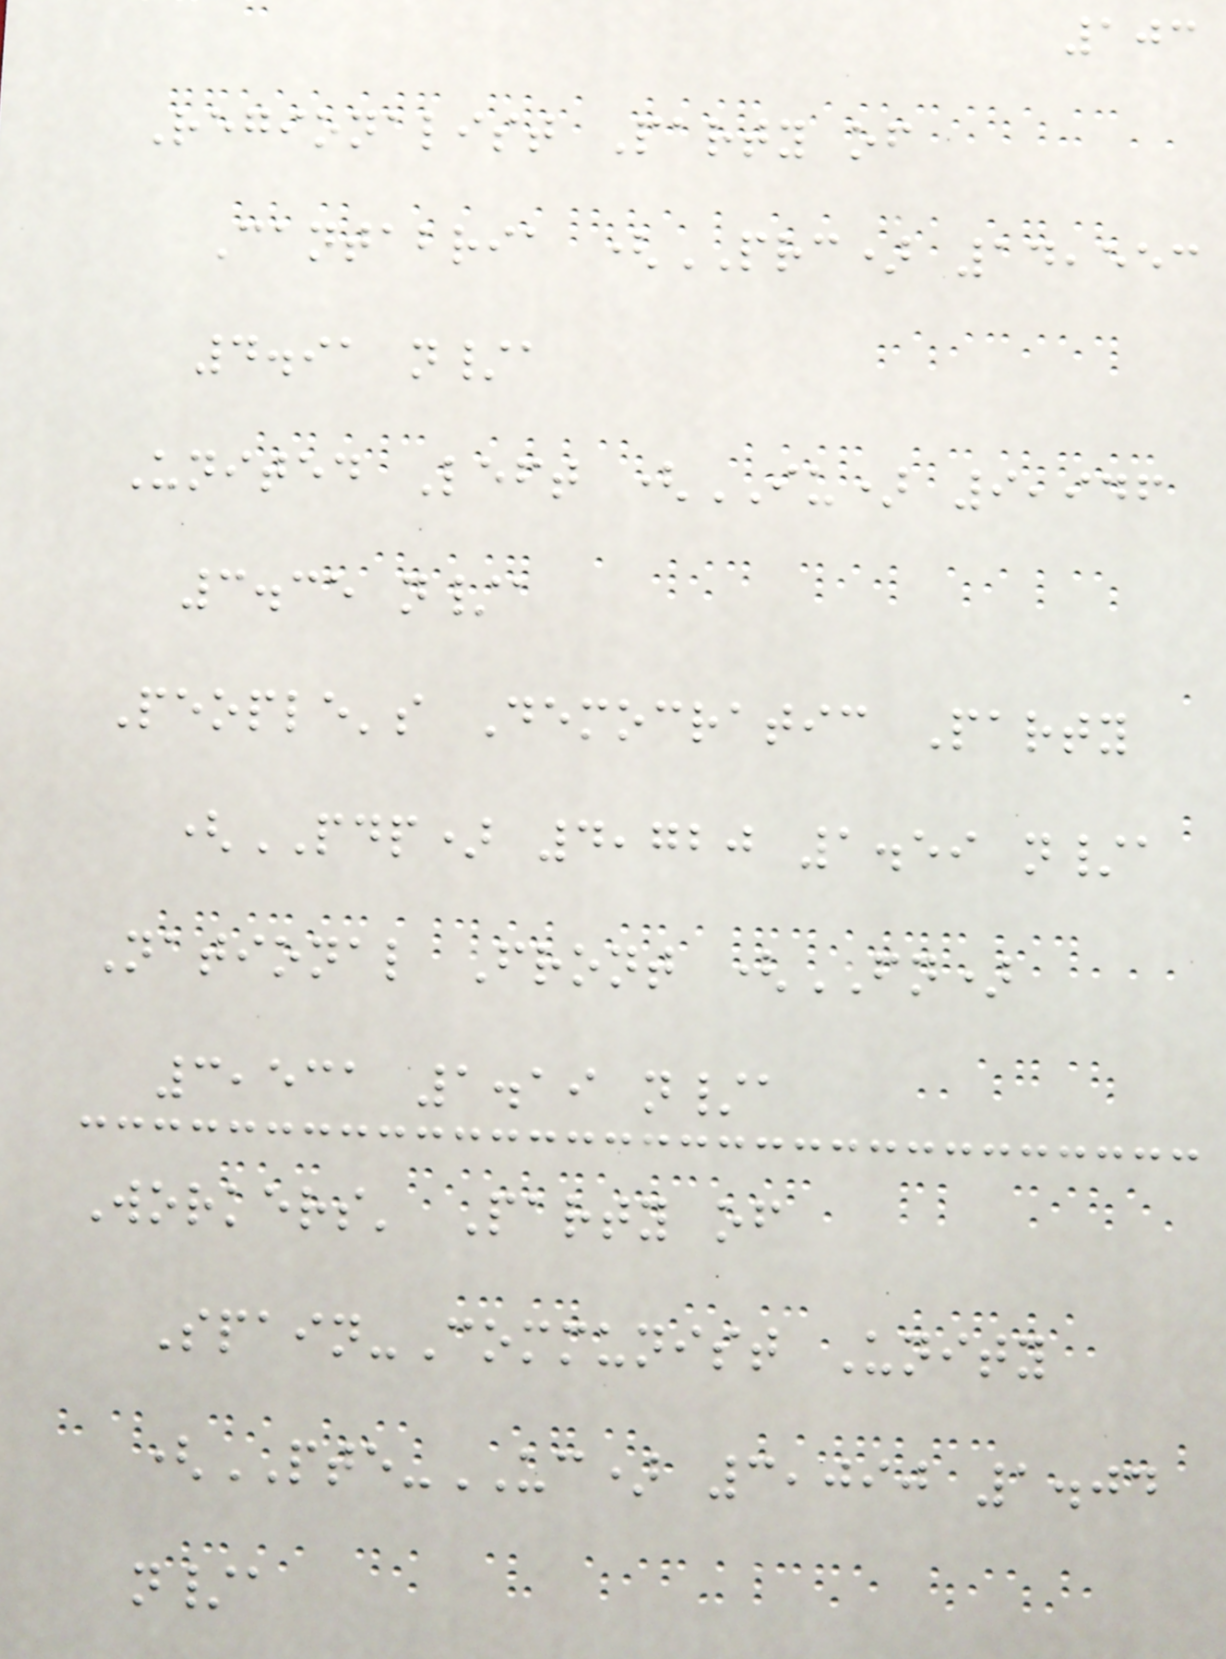103
Regionalist Party of
Cantabria (PRC) 14,553
4.91 n/a
United Left (IU) 9,946
3.35 n/a
People's Democratic Party
(PDP) 4,720 1.59 n/a
National Front (FN)
3,531 1.19 n/a
Workers' Party of
Spain-Communist Unity
(PTE-UC) 3,090 1.04
n/a
